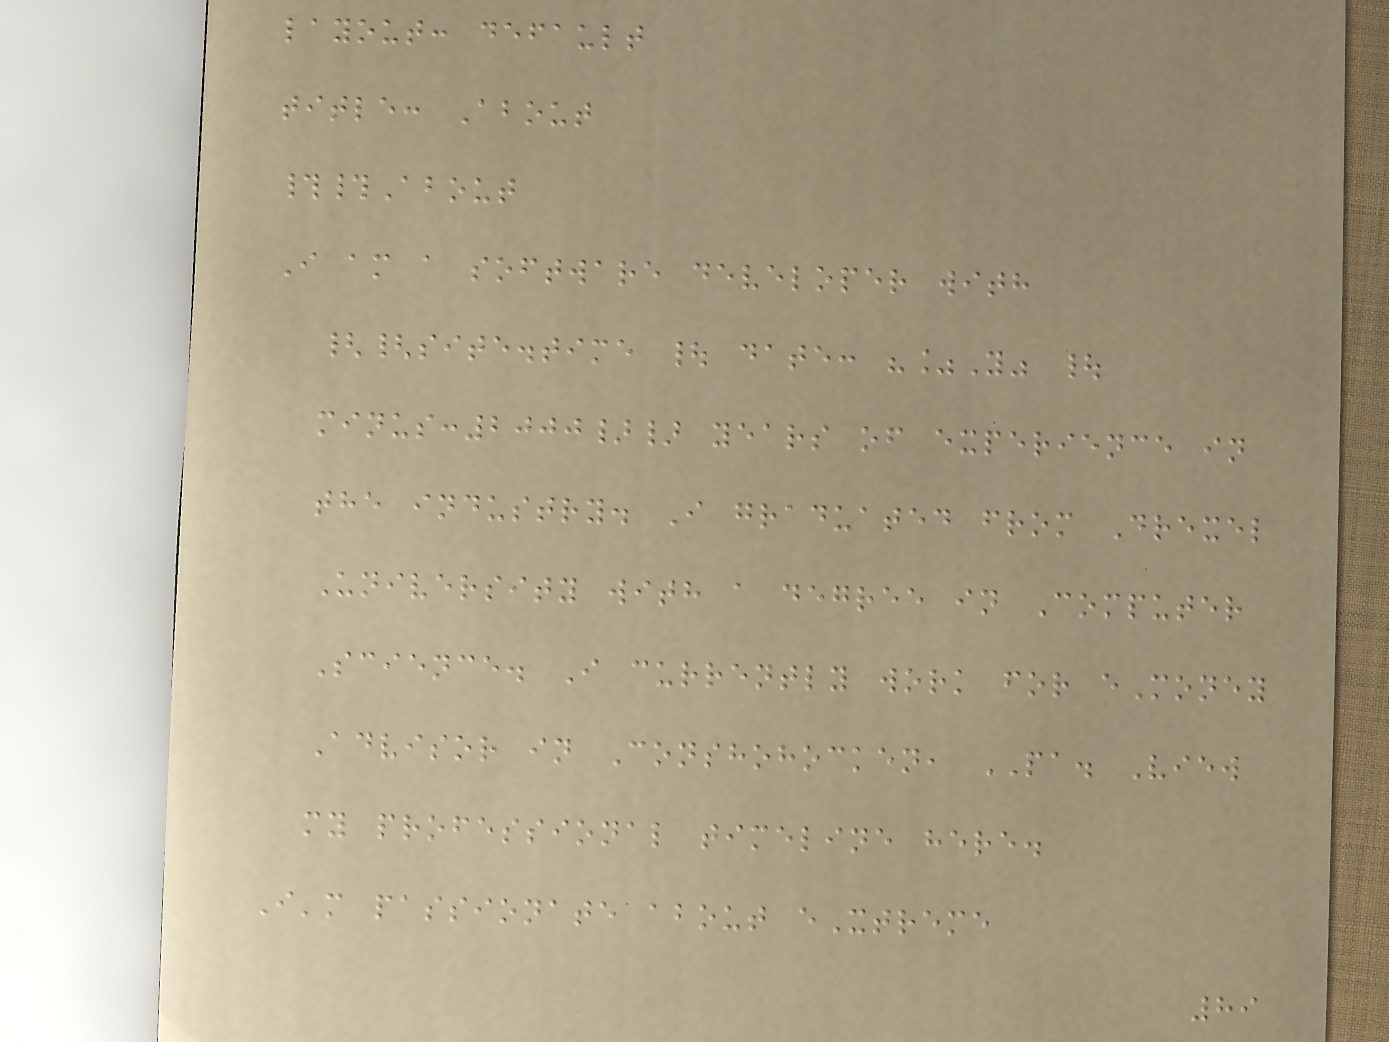layout: default
title: About
##About
I am a software developer with
{{site.time | date: "%Y" |
minus:2000}} years of experience in
the industry. I graduated from Drexel
University with a degree in Computer
Science. I currently work for eMoney
Advisor in Conshohocken, PA. View
my professional timeline here.
I'm passionate about eXtreme
89
